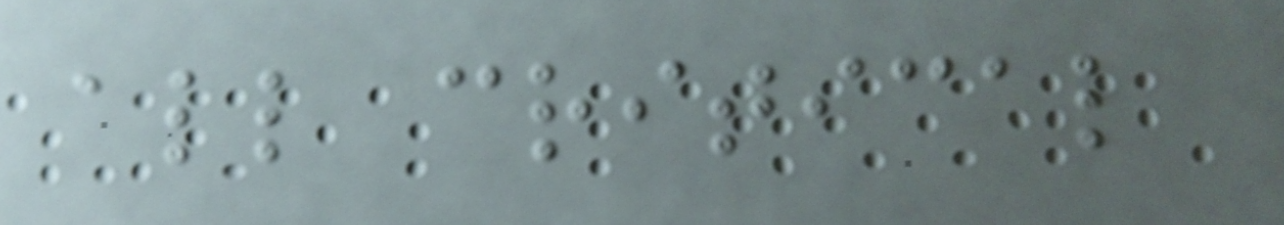all critical
